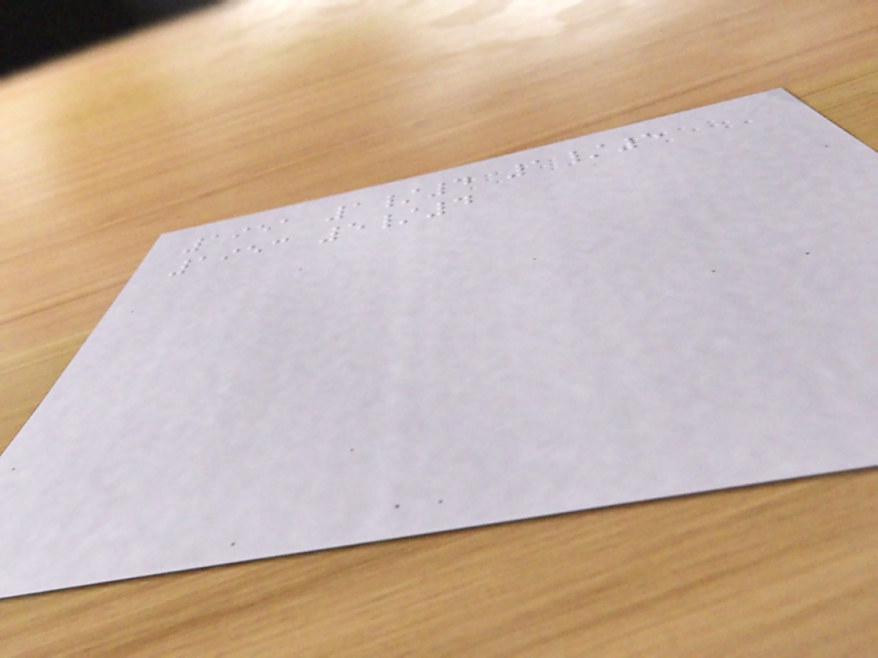1951 1/4 1/5
1953 5/4
